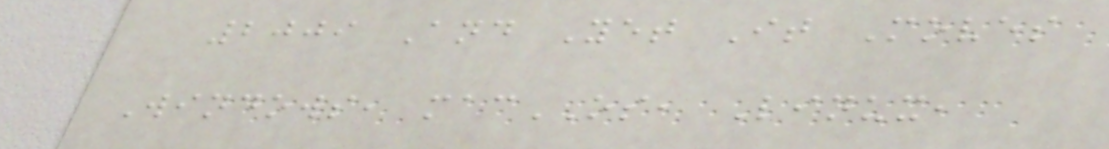2009 And Yet It Moves
Windows, macOS, Linux,
